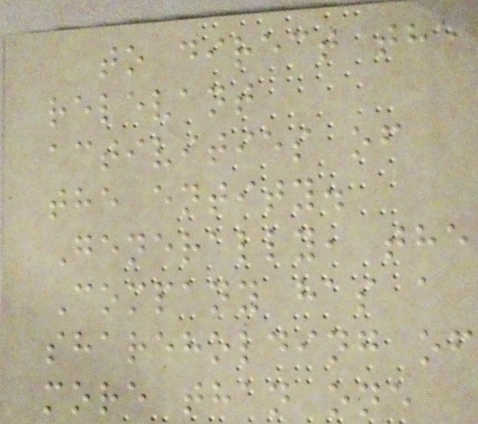to direct the
relevant
activities of
the entity.
Generally, the
Company has a
shareholding of
more than one
